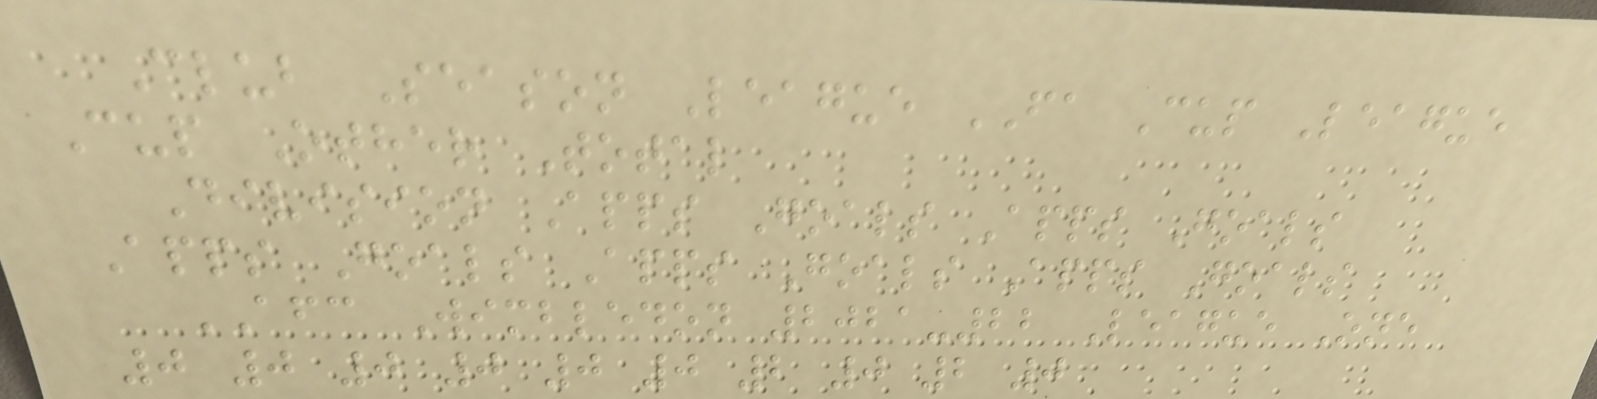Club Season League FA Cup League
Cup Other Total
Division Apps Goals Apps Goals
Apps Goals Apps Goals Apps Goals
AFC Wimbledon 2021-22 League One
0 0 0 0 0 0 2 0 2 0
